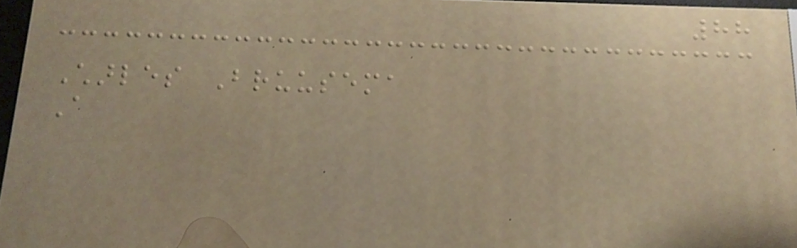88
Charles Bruusema
A
